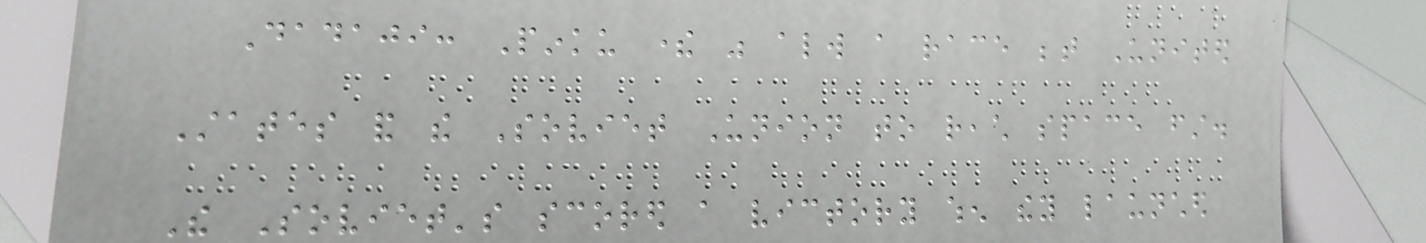Dadaji: Pinku there was always a race between United
States and the Soviet Union to reach space first.
The Soviet's scored a victory when they launched
